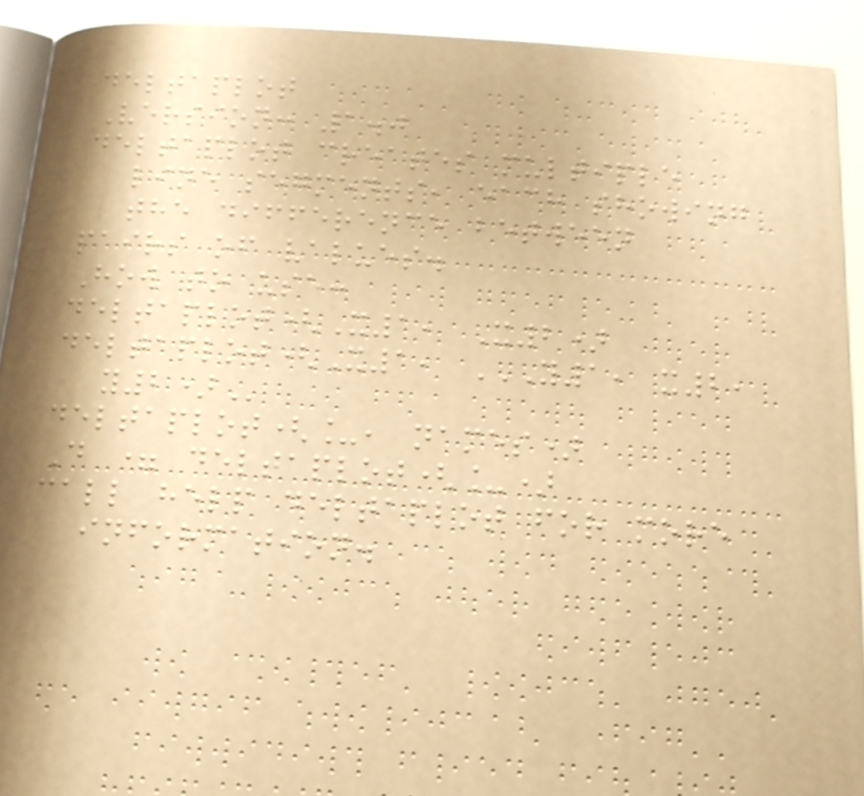deltaplot
Version: 1.0
deltaplot creates multiple
line segments, each showing
the difference between
pairs of values.
How to use:
deltaplot(X1, X2)
deltaplot(X1, Y1, X2,
Y2)
deltaplot(_, names)
D = deltaplot(_)
call help deltaplot for more
information.
